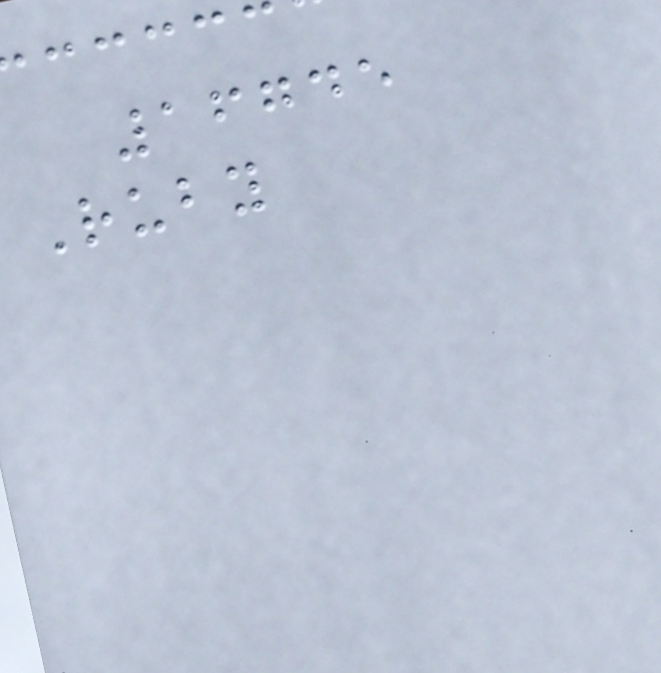16745
Ruby
